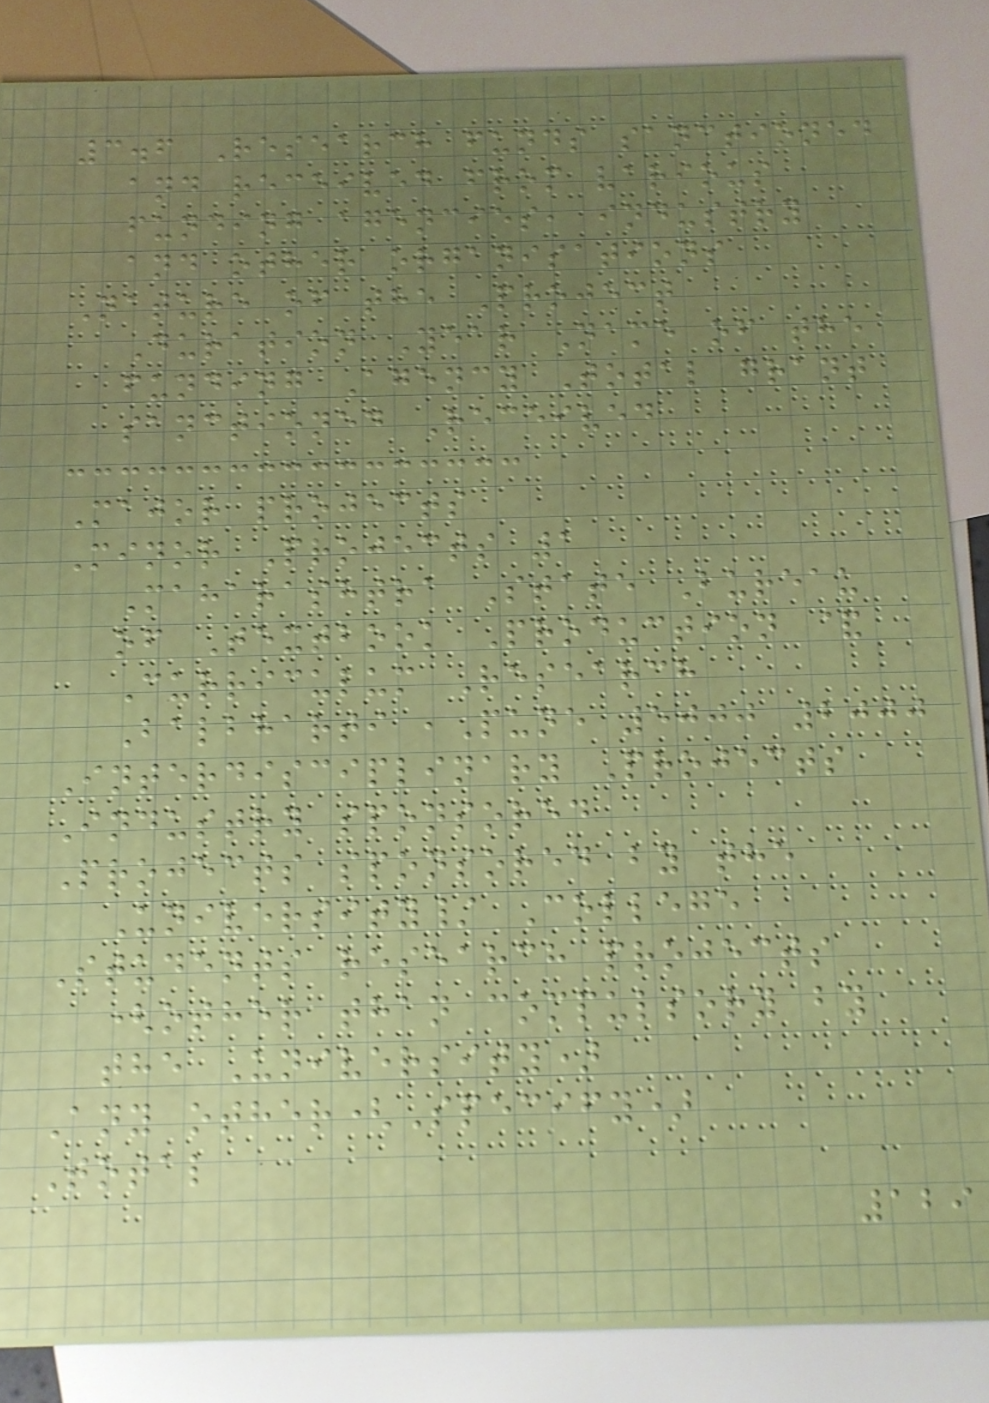3.6 Research funds sanctioned
and received from various
funding agencies, industry
and other organisations
Nature of the Project
Duration Year Name of the
funding Agency Total grant
sanctioned Received
Major projects
Minor Projects 1
Maharashtra State Bureau
of Textbook Production &
Curriculum Research
Balbharti ,Pune 5000 2000
Interdisciplinary Projects
Industry sponsored
Projects sponsored by the
University/ College
Students research projects
(other than compulsory by
the University)
Any other(Specify)
Total
129
